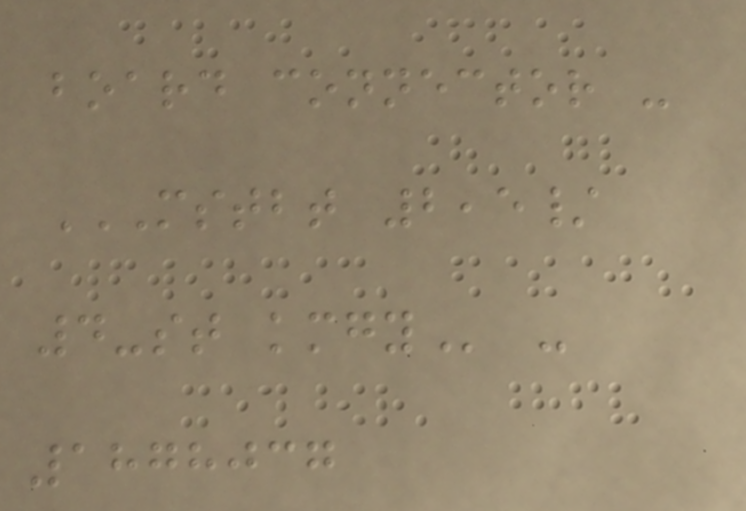board connector -
MSTBT 2,5/
4-ST KMGY -
1878037
